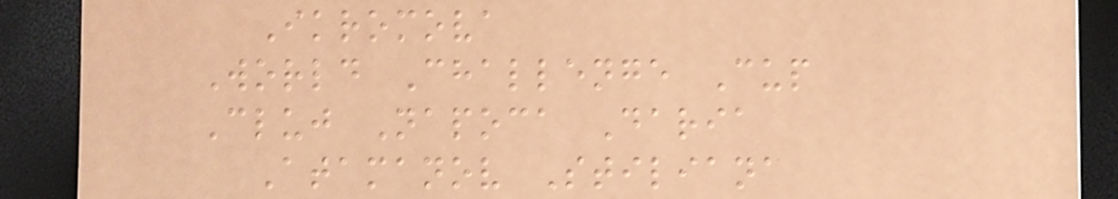Ikromova
World Challenge Cup
Cluj Napoca Daria
Atamanov Stiliana
